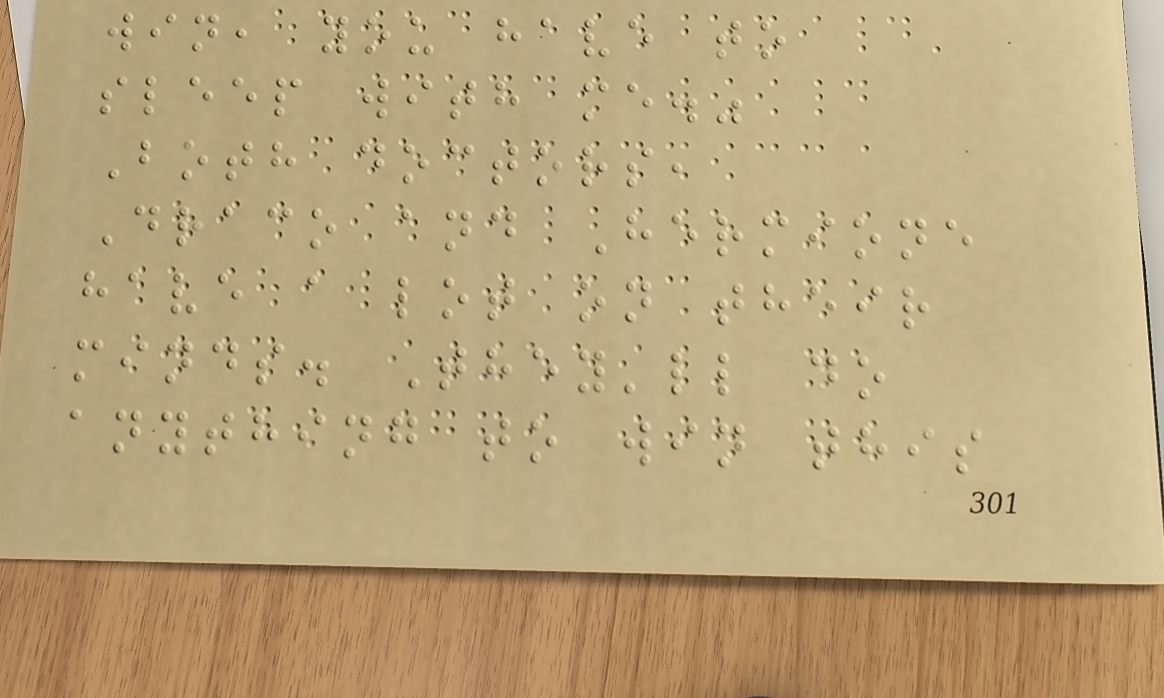win, you have to
sleep with me."
Both doctors,
Draco and Hermione
have a lot on their
minds. They'll do
anything to win this
